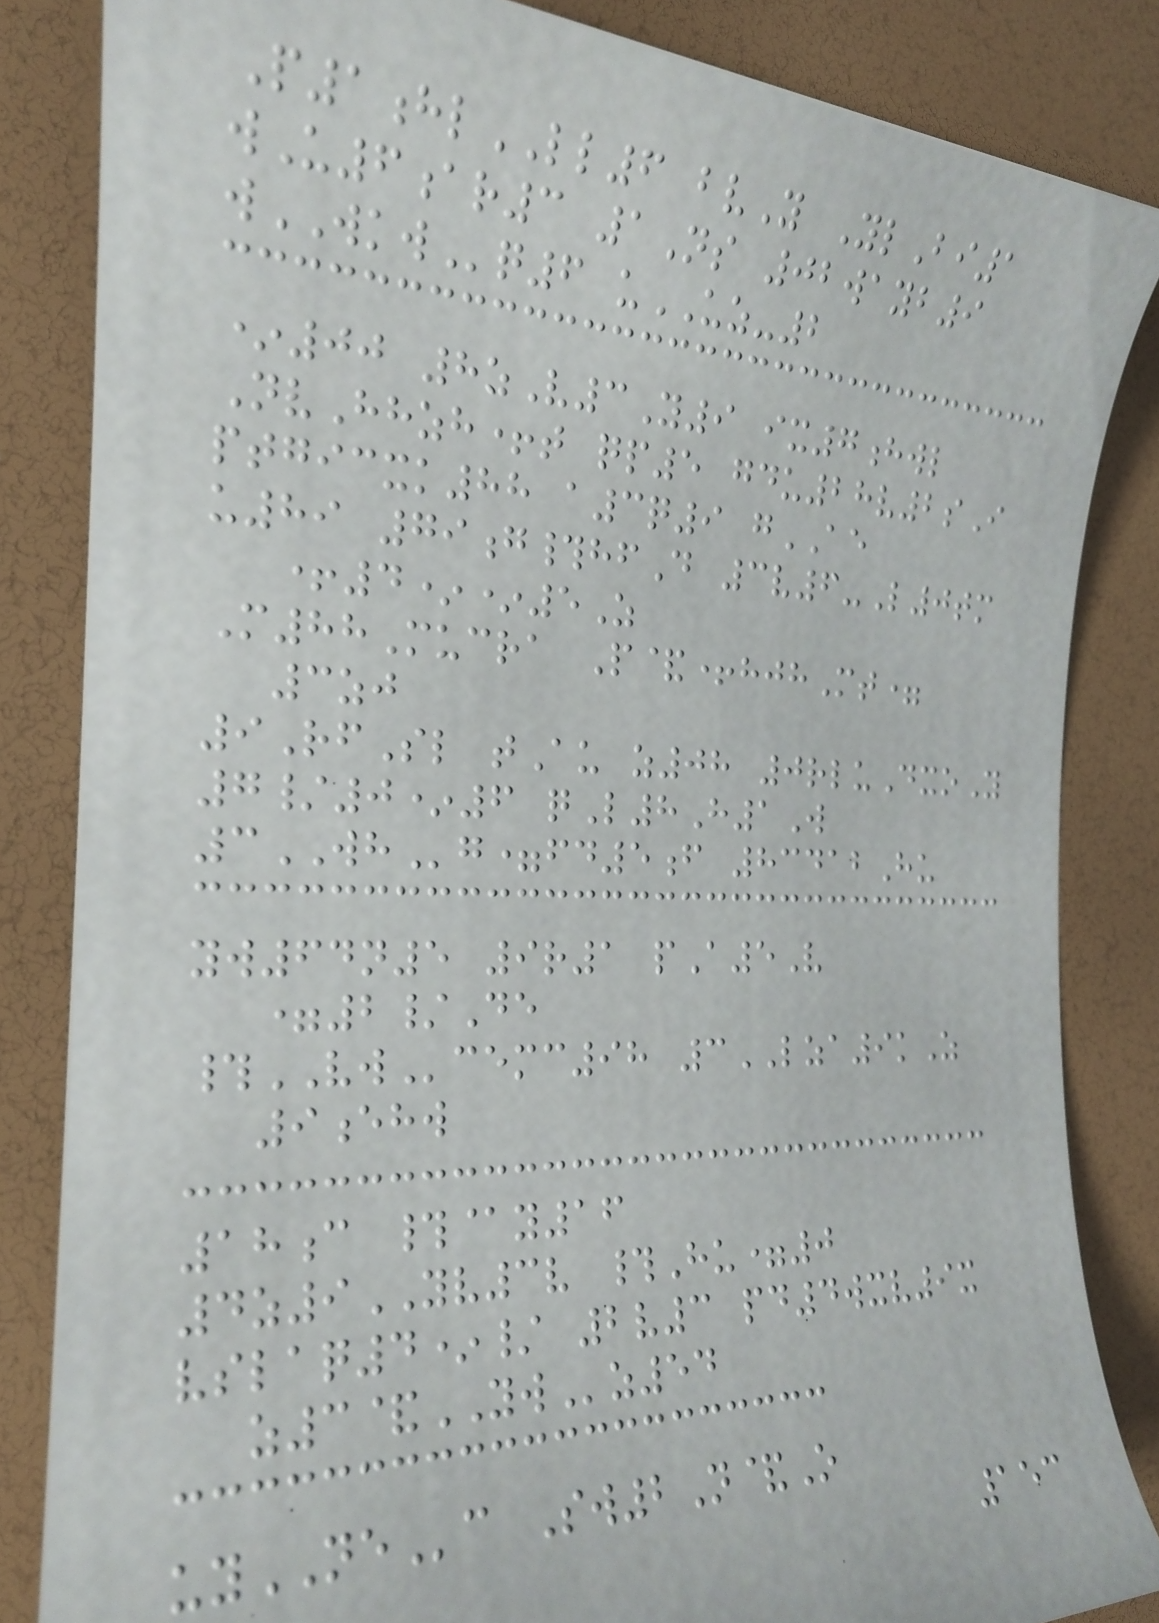P1hlLL6 bvY YlBi1
wU6ar3 1Ns 02wayb9
wWKWq6 uUZ-2
*00 8zV3Y9 ix7hwl
NvHhzh+t qp5 gdu28v2sI
ptgicxk88 a3q9 gAE
u89 79g#hfD 3v6-L0tm
+4**5Z
M88Mucra P&+hjhMt=
3zj
9RfSl tAu z08 0rluDxoY
7/0*6 qL8H1W
3WHg=fd5f 83412Hu
yw64n5 9r1 pA5V
=2/De
#VWcemc98 3LZA9kZ
9ehw
18c #@y16
4z9YV3v #Hu=0
vslaq4*/ 2v3 pd4wxv9x
z3&YWz54
uyNEc Sw2N&O
153
